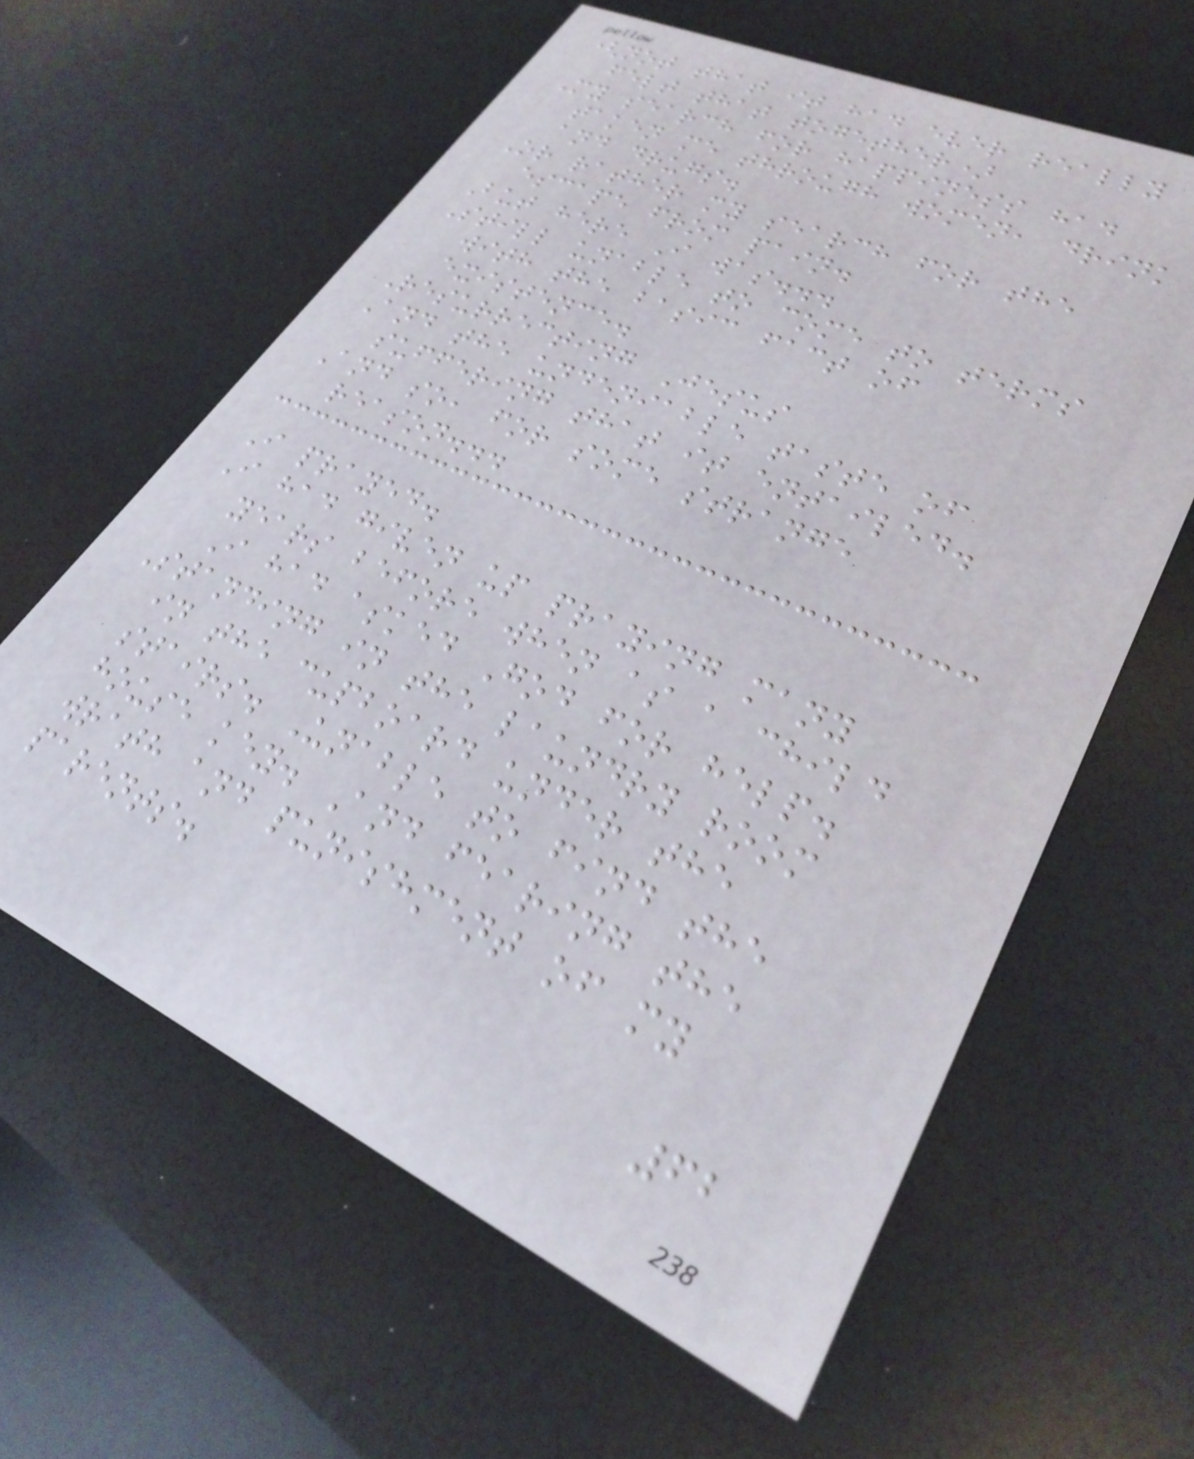(not that it had ever really
felt that together)
My search for happiness had
taken me through women, drink
and drugs.
Or rather my search for the
escape from pain.
But here I was...
Still unable to come to terms
with the basic fact of
existence.
Resurrecting Jesus
And the undeniable taste of
suffering that it entailed.
And so, for some strange
reason...
I prayed.
I had given up praying many
years before when as a child
I had asked God for help.
Standing in the laundry room
in the cupboard under the
stairs. Unable to find the
house key. And fearing the
wrath and punishment of my
parents.
62
